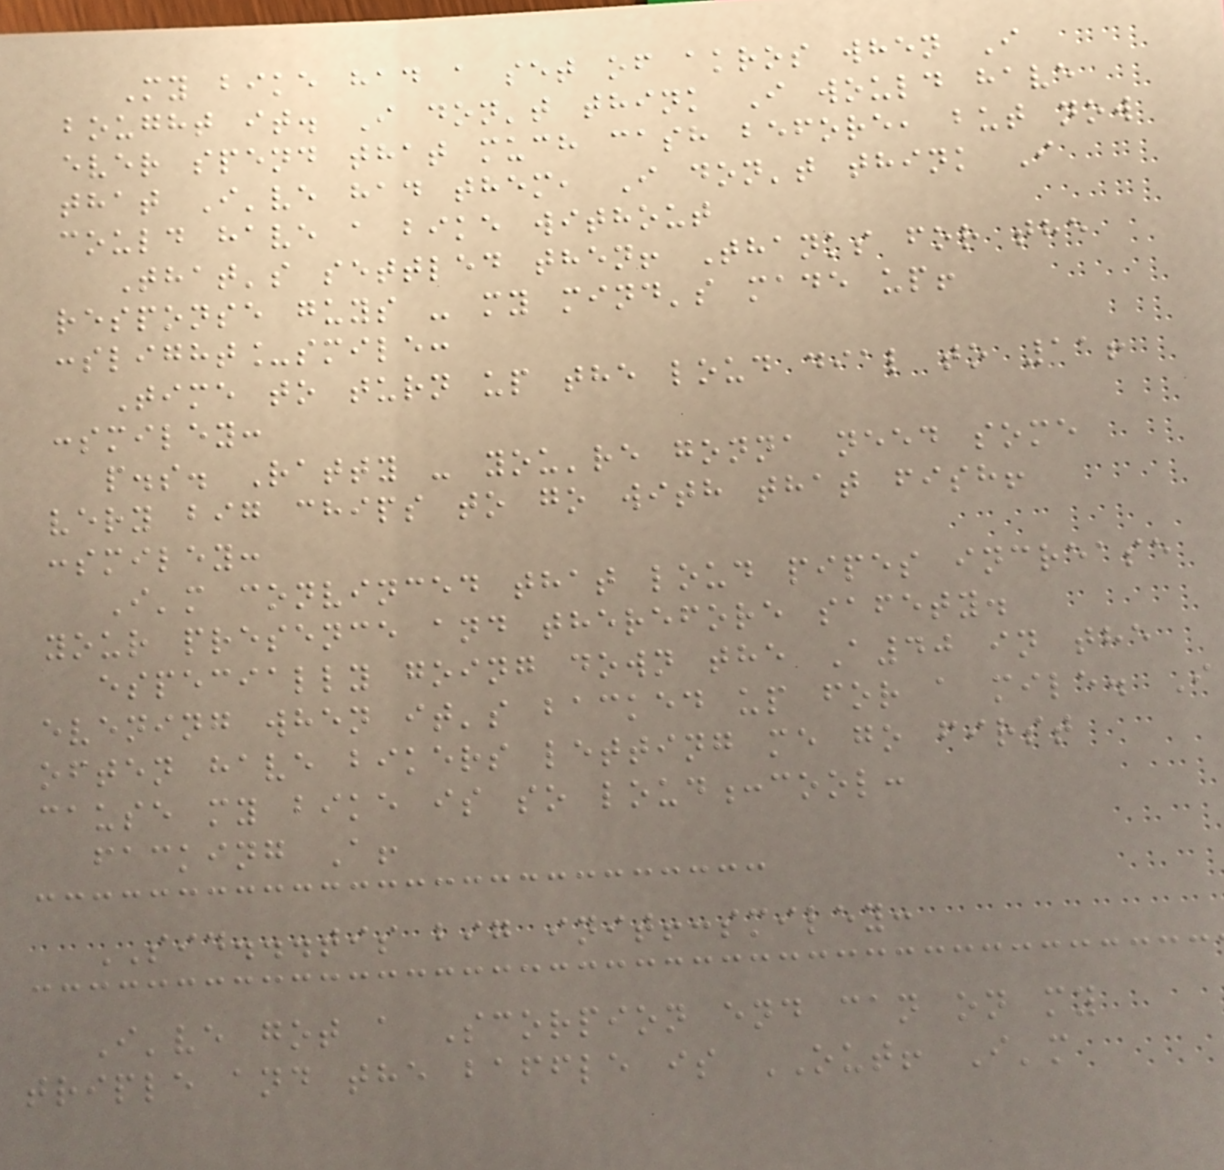My bike had a set of akros when I
bought it. I don't think I would have
ever spend that much cash before, but now
that I've had them, I don't think I
could have a bike without
That's settled then! Thanks for the
response guys - my mind's made up!
:slight_smile:
Time to turn up the loud dial to 11!
:smiley:
p.s. Ratty - you're gonna need some
very big chips to go with that fish!
:smiley:
I'm convinced that loud pipes increase
your presence and therefore safety.
especially going down the A40 in the
evening when it's backed up for a mile. I
often have bikers letting me go first
cause my bike is so loud:cool:
facking A!
SID...tis big init!:smiley:
I've got a Scorpion end can on my
triple and the baffle is OUT! I'm
